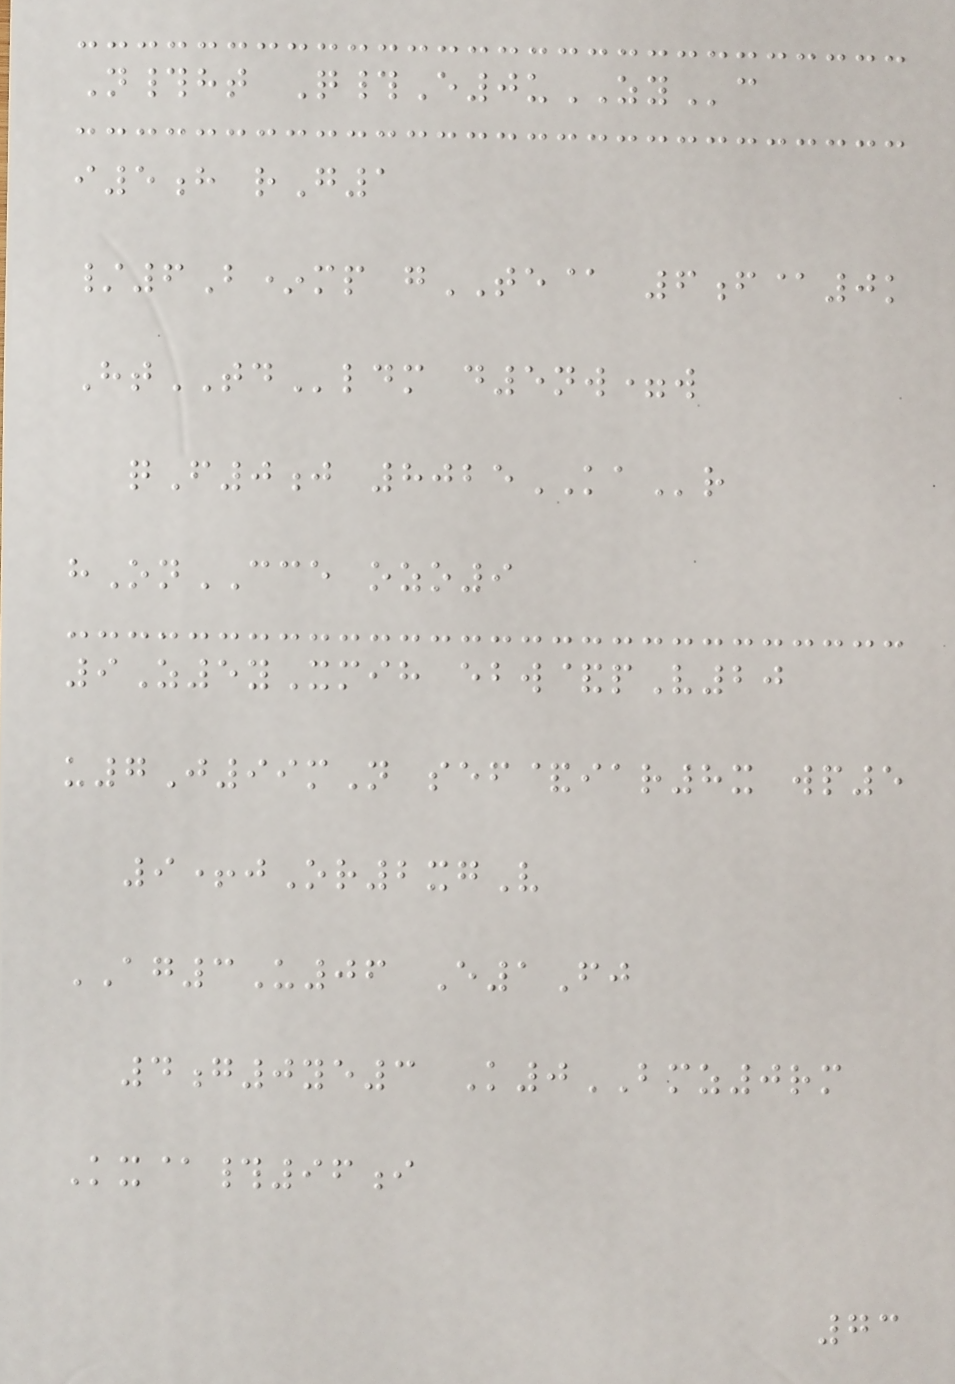N#ht Q#E0uZYc
i5h rG1
/6B*mp gTE@ 6f@0k
HtTDldm d5nw=w
qF0j 8025KAr
hOnCCE ozo9
9Z5yXmih ebw&pV20
u7J99mN sef&iar8x wp5
9+jOr2xgV
AG3U06 E1Fj
4g0ye3 K0BMZ0rm
Kx@#96i
73
